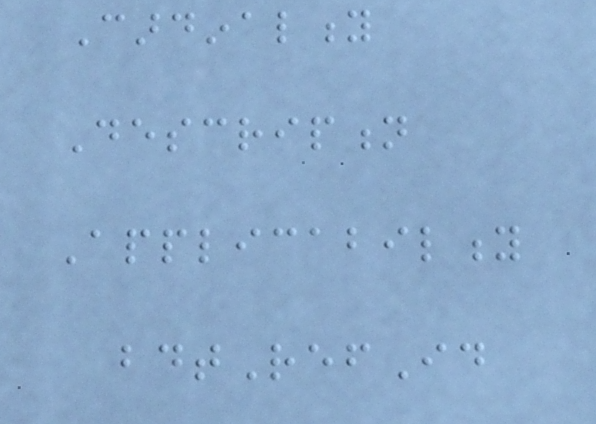Cardinality
Description
Applicability
bdtRefId
